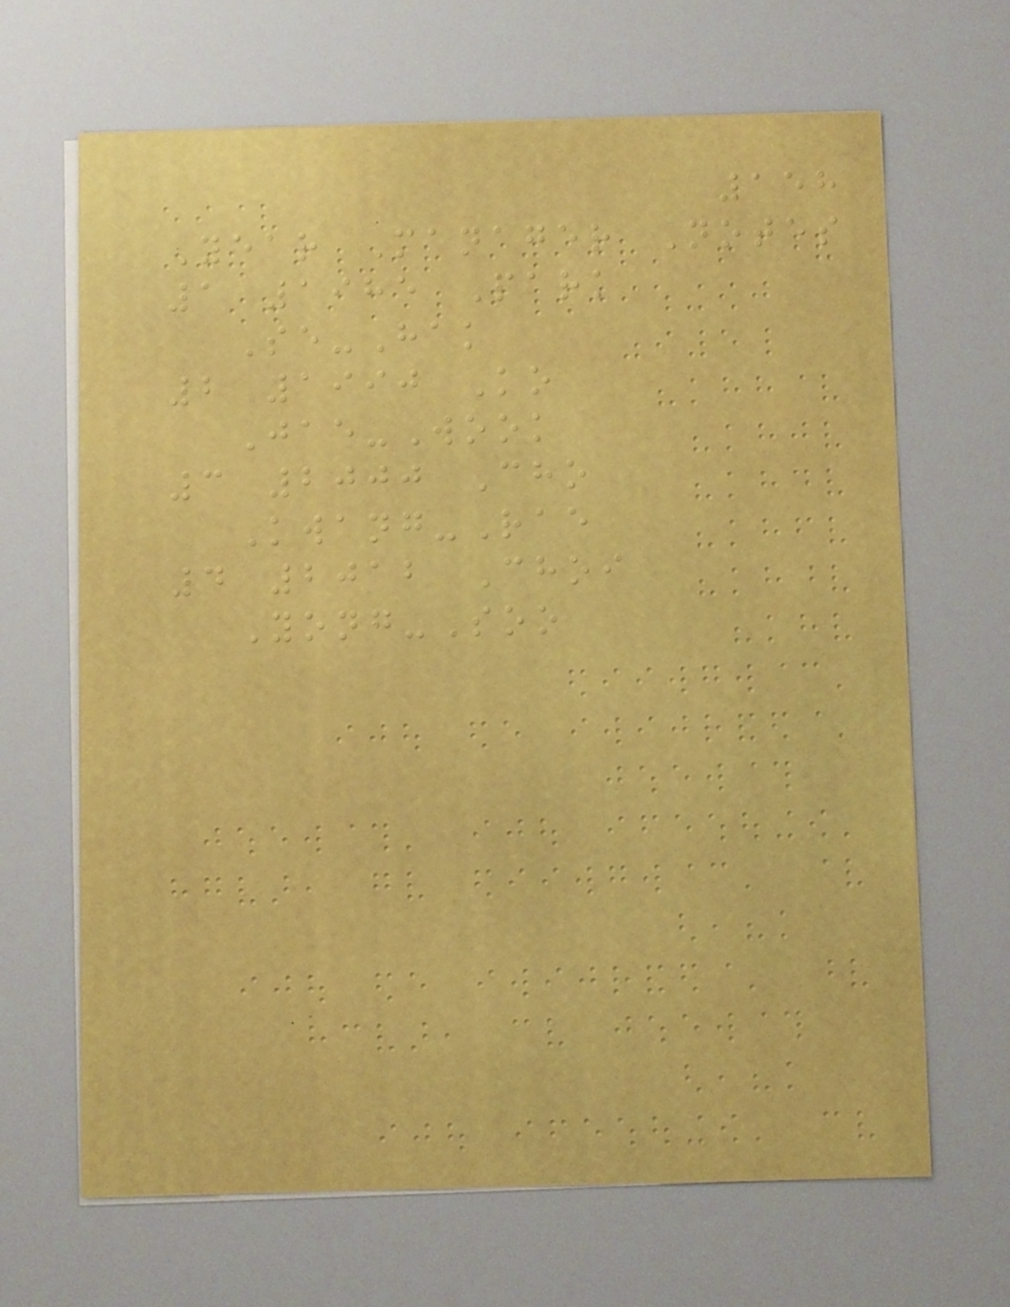158
Year Manager Notes
1 1985 Park
Se-Hak
2 1990 Ko
Jae-Wook
3 2000 Cho
Kwang-Rae
4 2012 Choi
Yong-Soo
